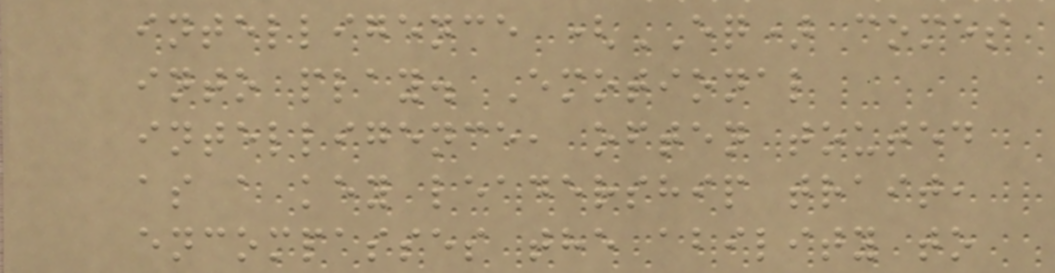intelligence (EQ) comes
into play. Emotional
intelligence, often touted
as a key leadership trait,
encompasses the ability to
